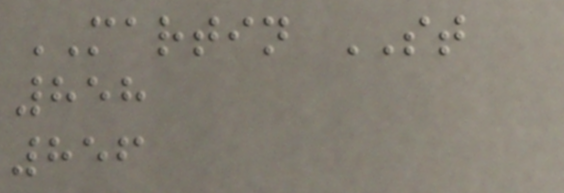MARTIN ST
858
856
